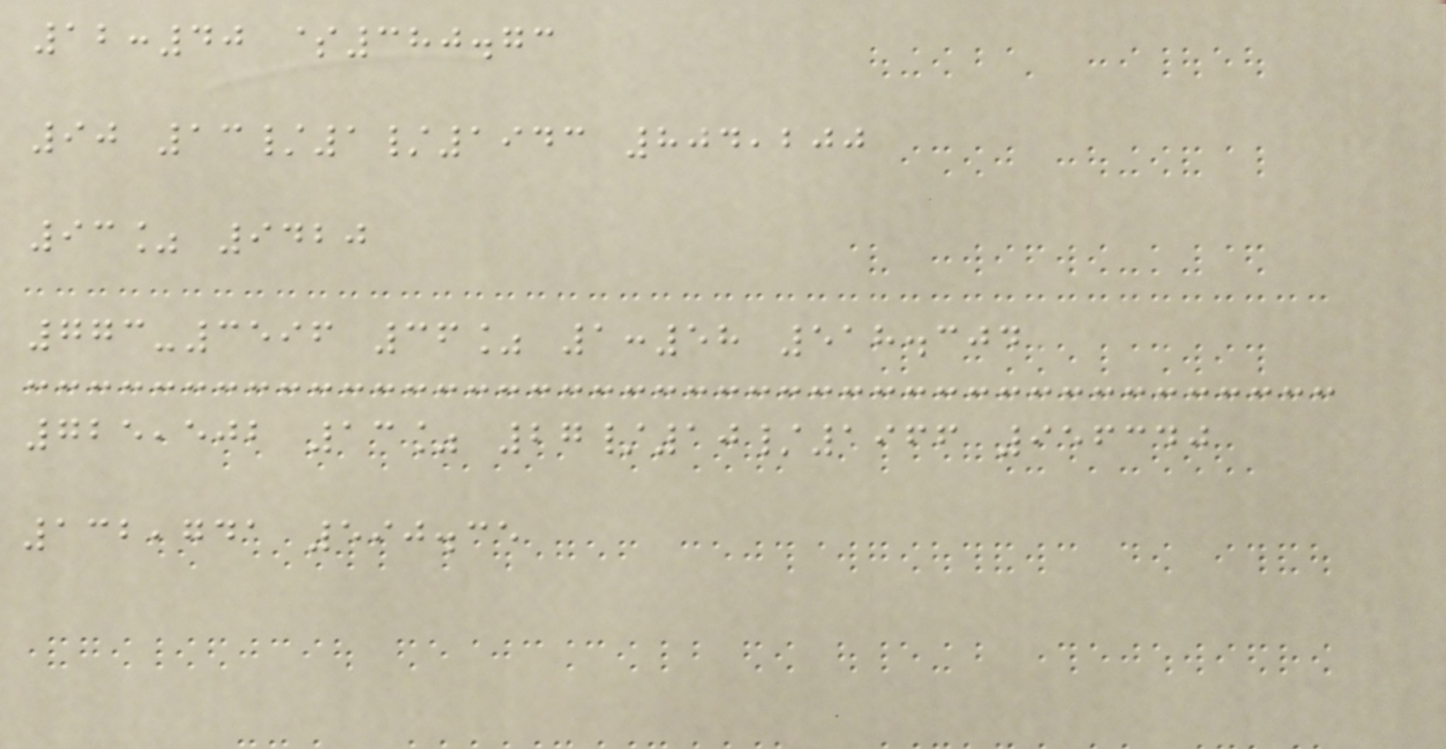12:40 $380.73
90 13/1/1943 804,200
93% 9420
773-3596 36% 1:58 518.304
725,502 13% 27/10/1966 956340
132,741 590.35
